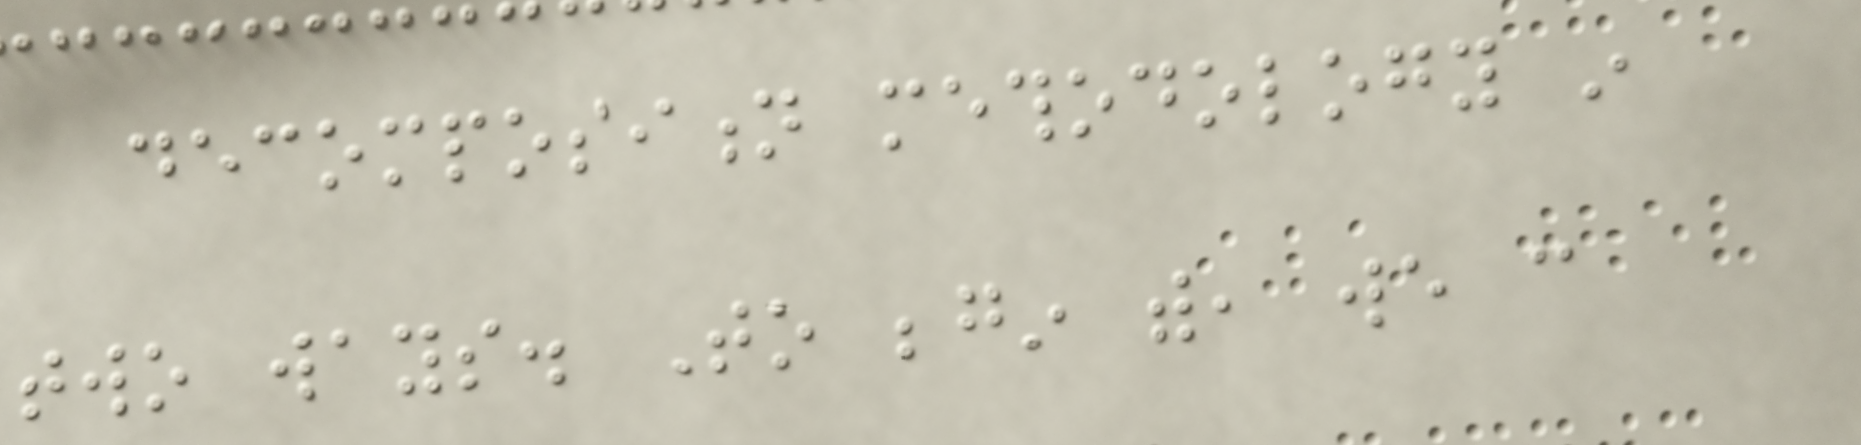decomposition methodology in
two ways. To begin with, we can
